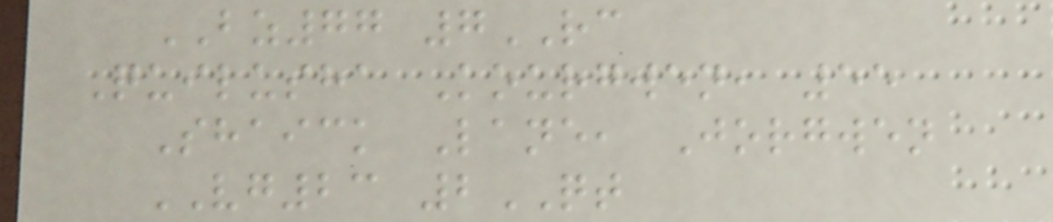BZ77 7RC
Quilusha Kourgwen, 55
Shaick Lane, Jorgwen
VG23 2QT
